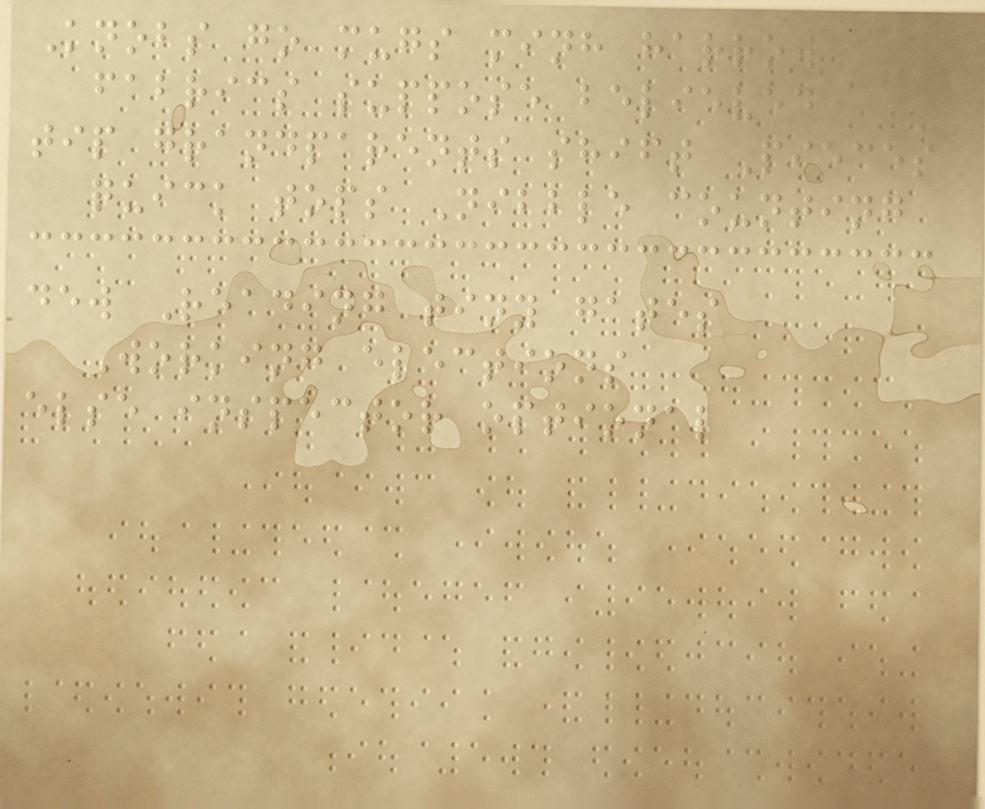Knobs go mugs minh harrow
fabrics suppose believed
tip grandparents shift Pieces
quick tops Nibble counting
dew Reading tiny gates
Working elections
else inspector optional
